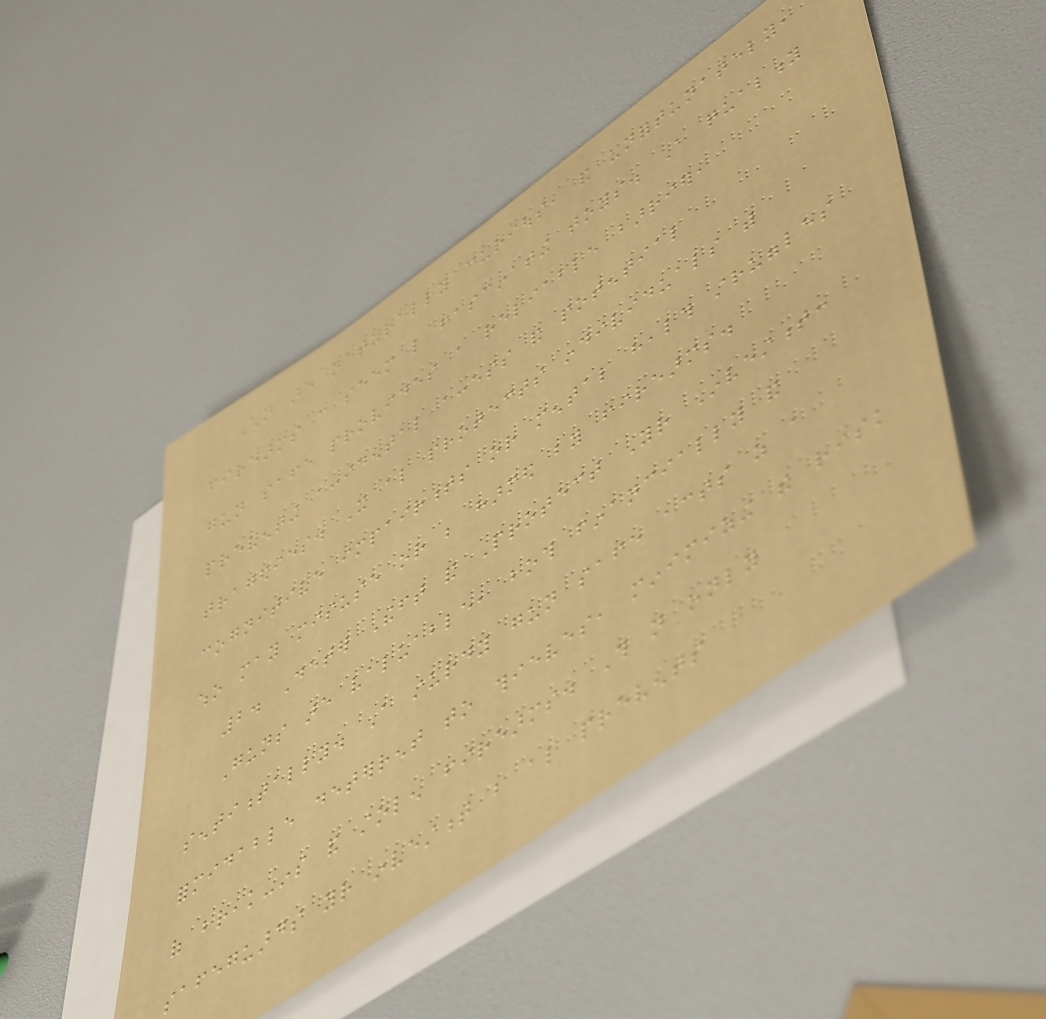Children are naturally curious, and unfortunately,
firearms can seem like fascinating toys. A quality
gun safe provides a reliable barrier,
preventing accidental access and potential
tragedies. It also protects individuals with
cognitive impairments or mental health struggles
who may misuse or be harmed by firearms.
2. Deter Theft and Protect Your Investment:
Guns are valuable, both financially and
sentimentally. A sturdy gun safe acts as a
formidable deterrent to thieves, minimizing the risk
of break-ins and stolen firearms. This not only
safeguards your investment but also prevents
